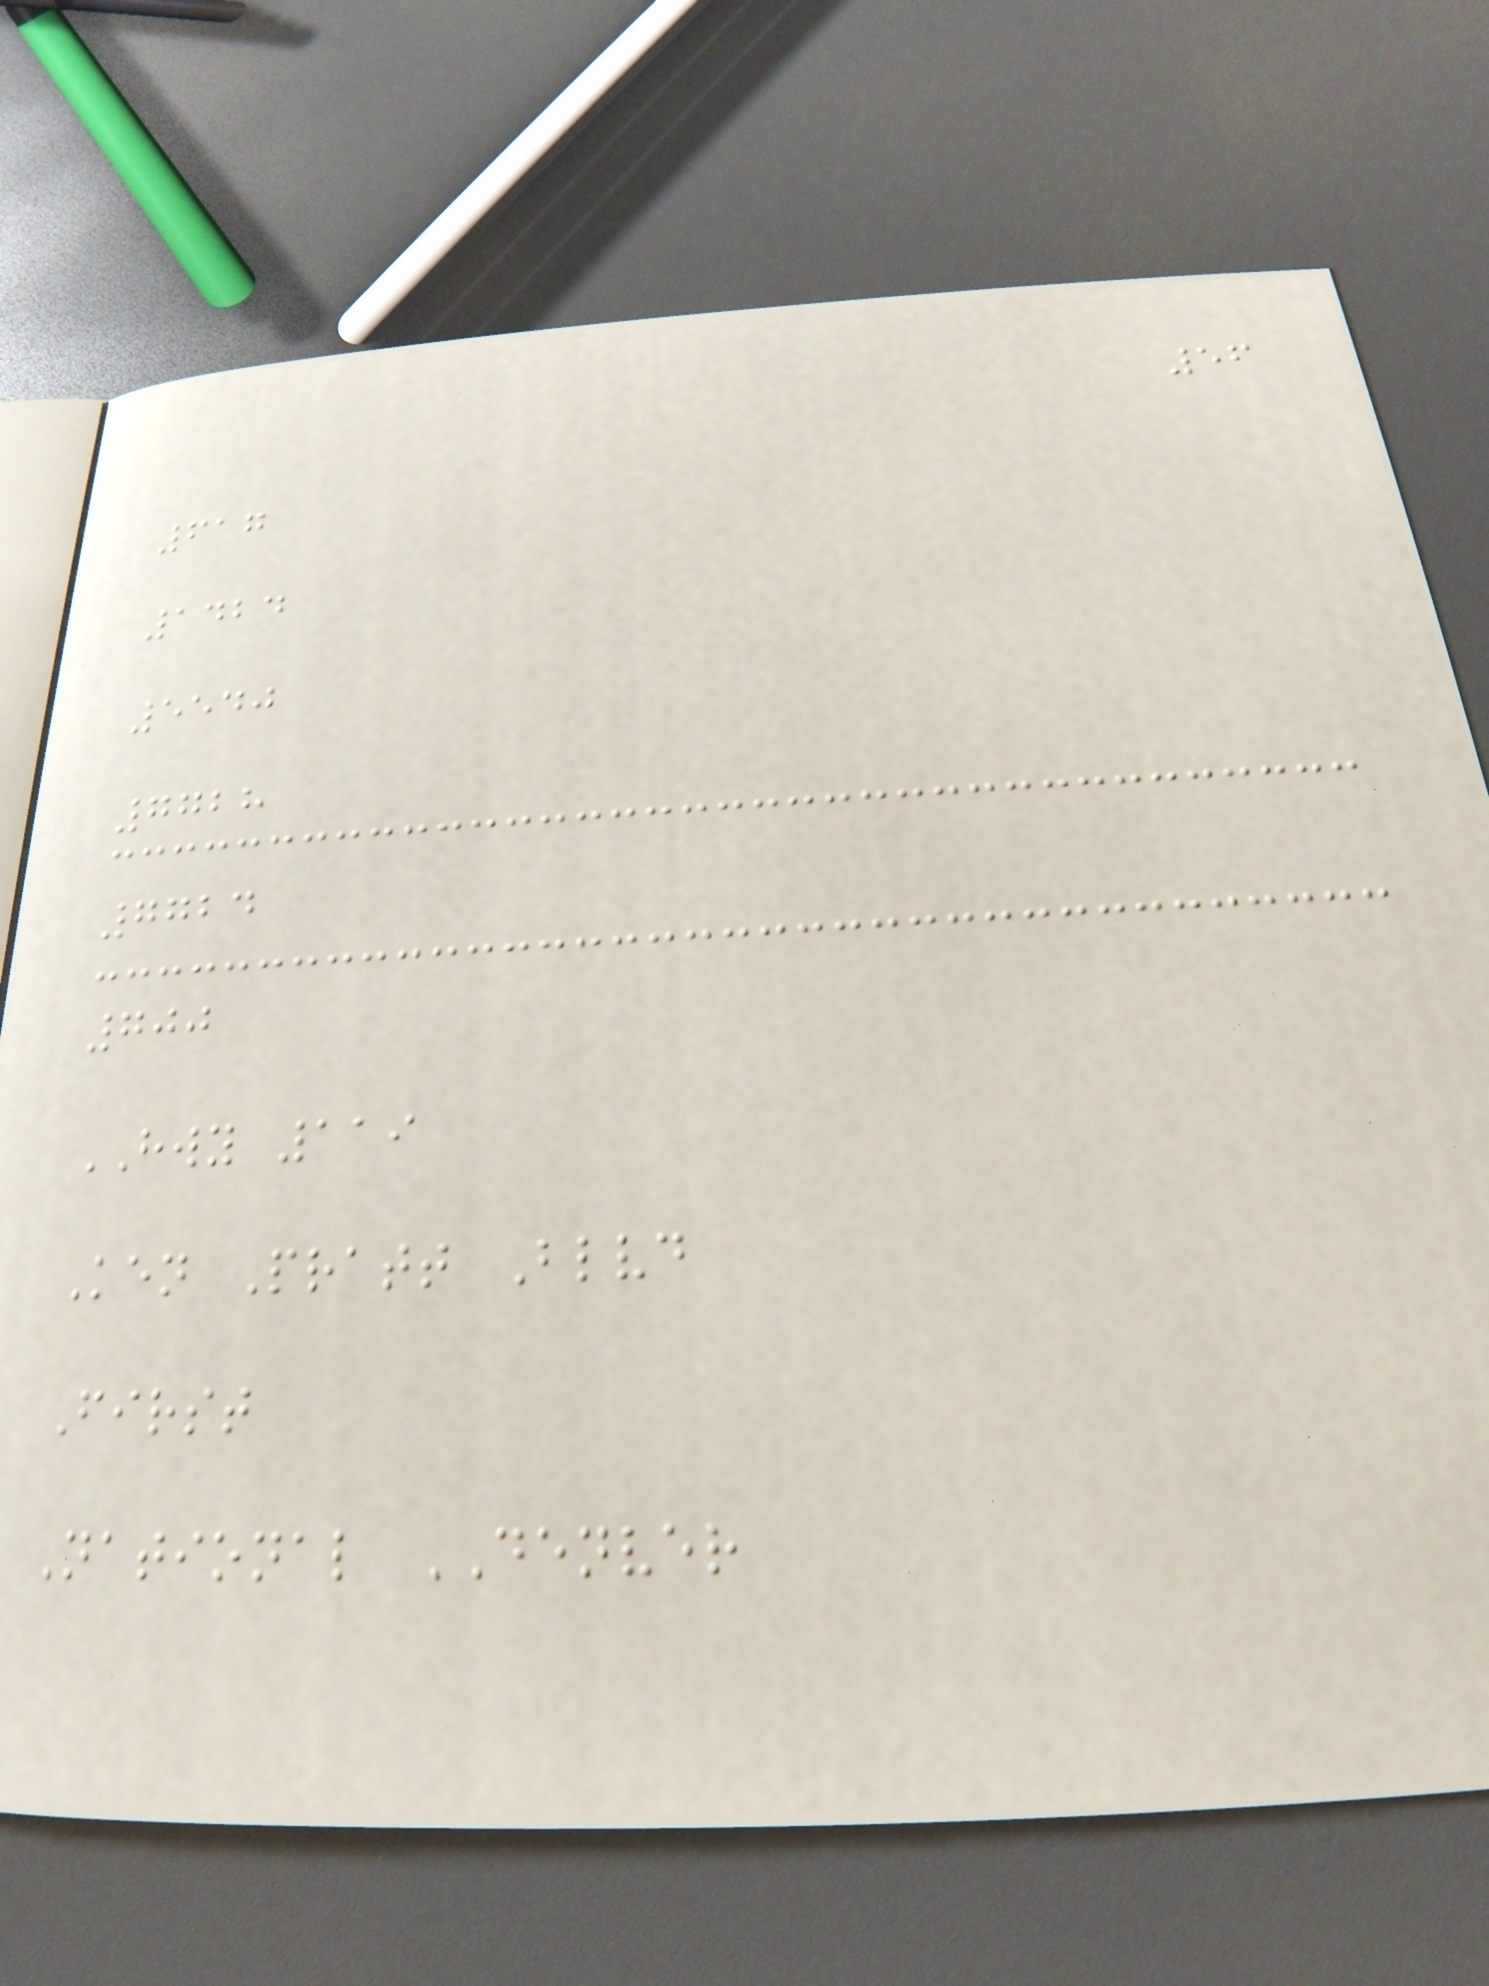56
617
1424
5540
7728
7724
700
HWY 119
Ken Pratt Blvd
First
National DENVER
